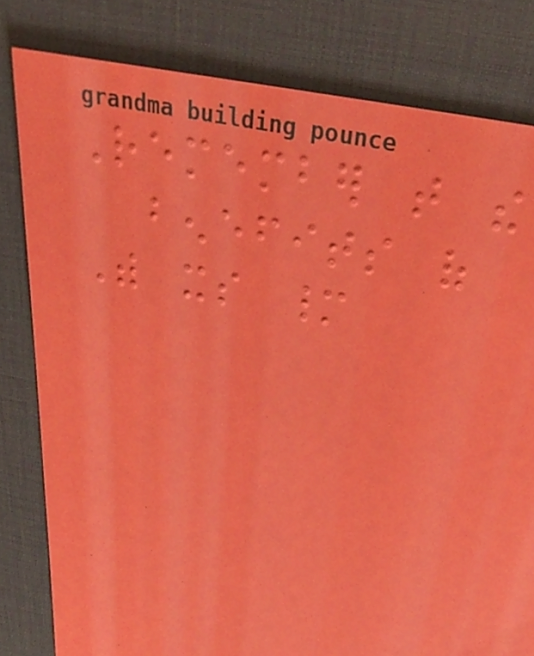Remember that the
benefits of
With its many
